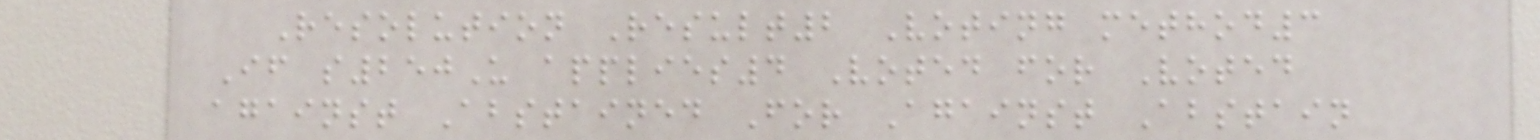Resolution Result2 Voting method3
If s250U applies4 Voted for Voted
against Abstained For Against Abstain
